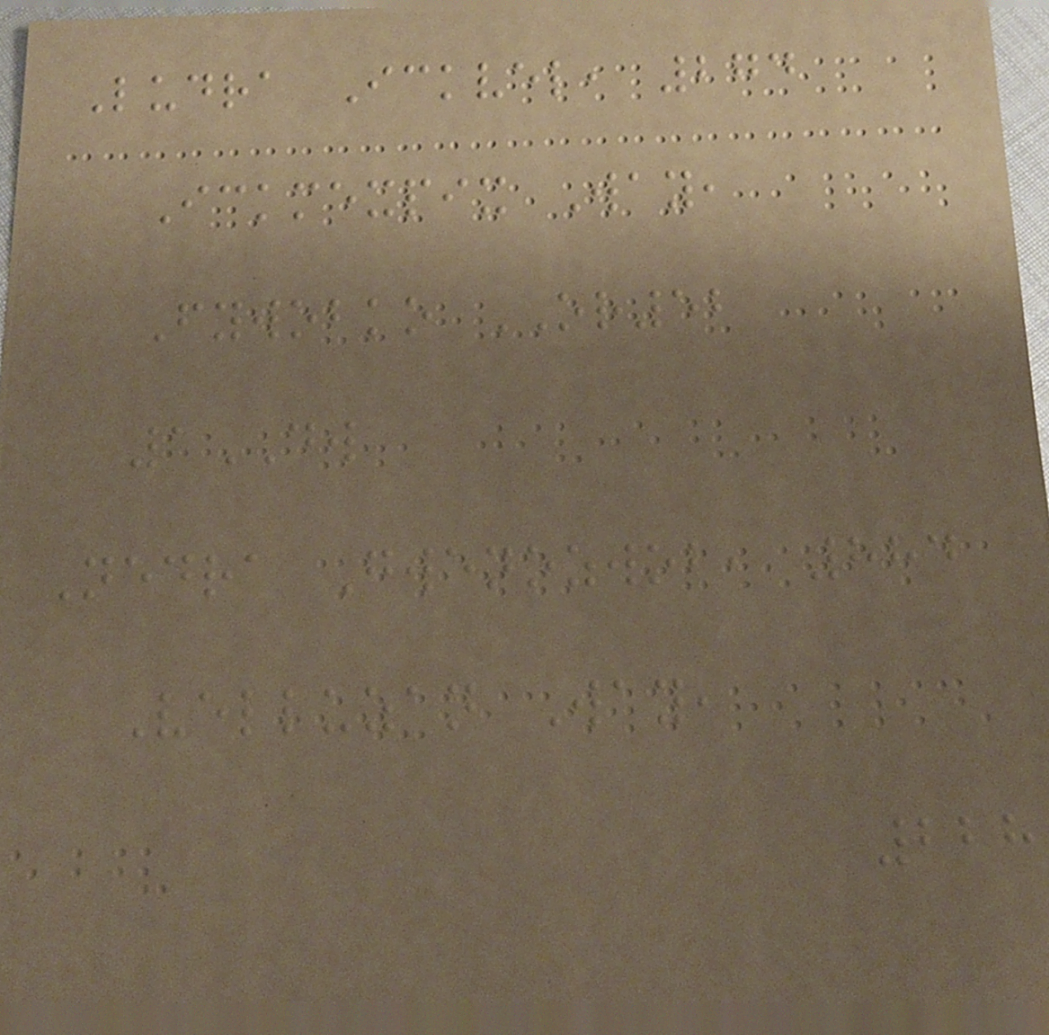Ludra Ickvel, 274
Ickmexpix Way,
Fywobko OR52
1DW
Nedra Gwenozwob, 884
Velluzan Way,
228
